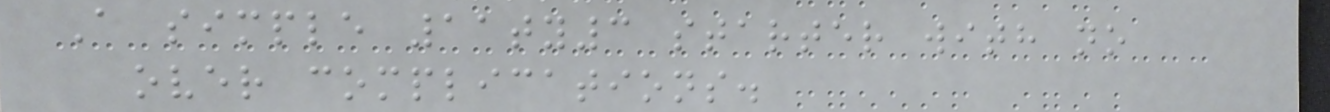A simple 11ty3 starter with no
over complications.
